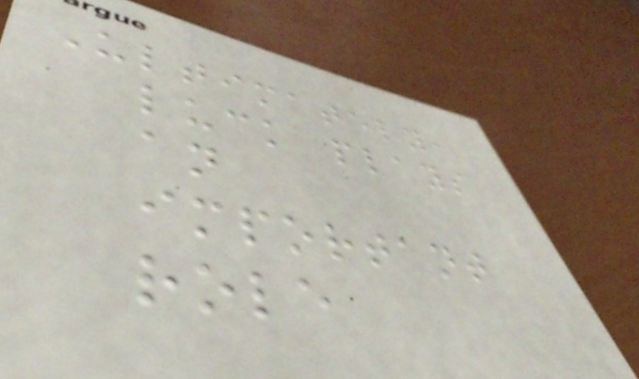Ultimately,
luck plays
an
important
role
